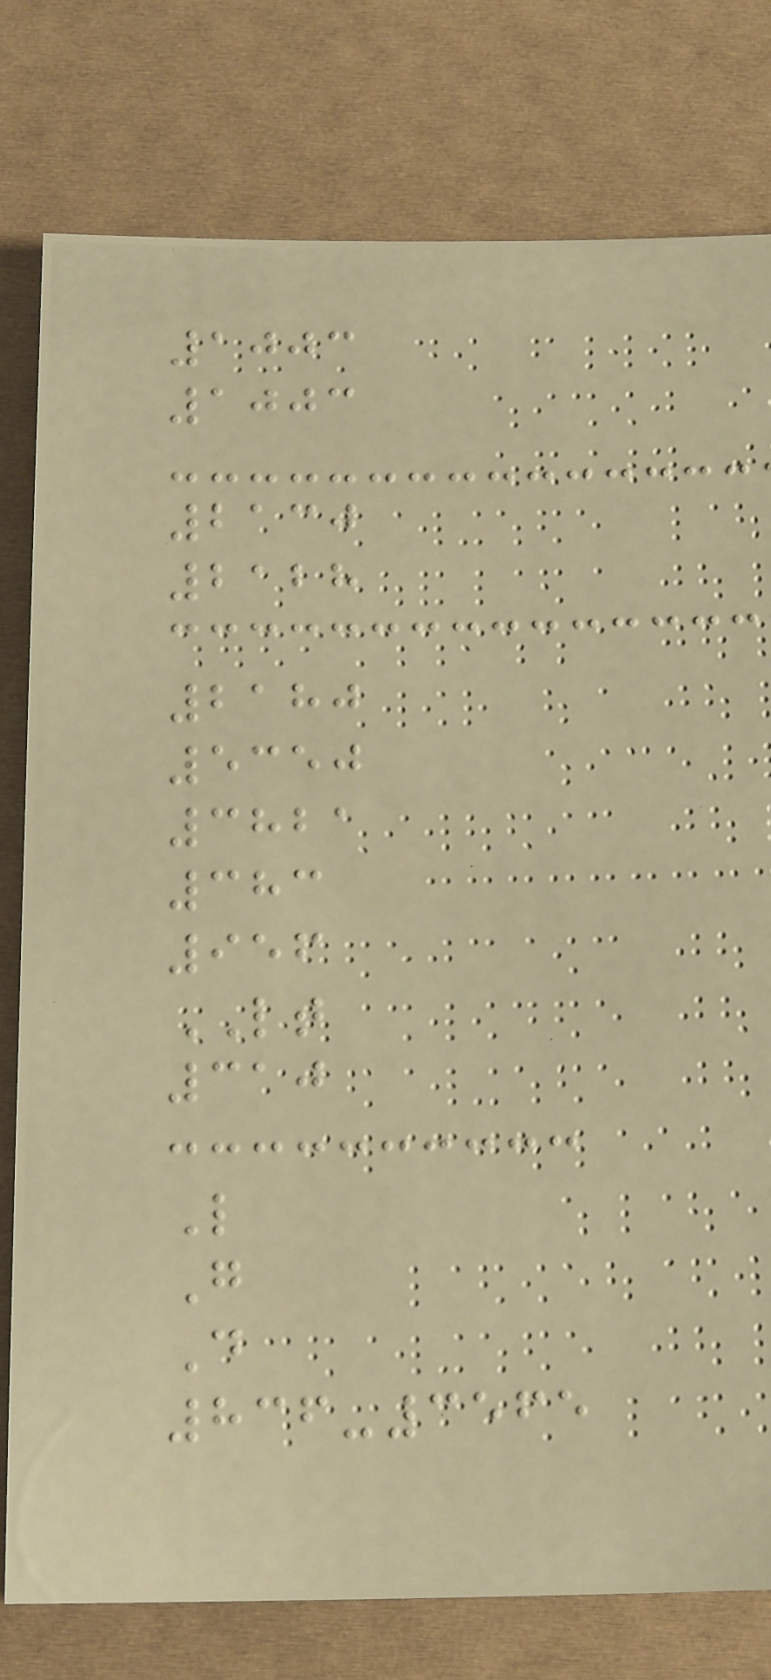1003
1003
2130
2128
2180
5350
3821
383
956
LT
310
L
G
D
836-3565
